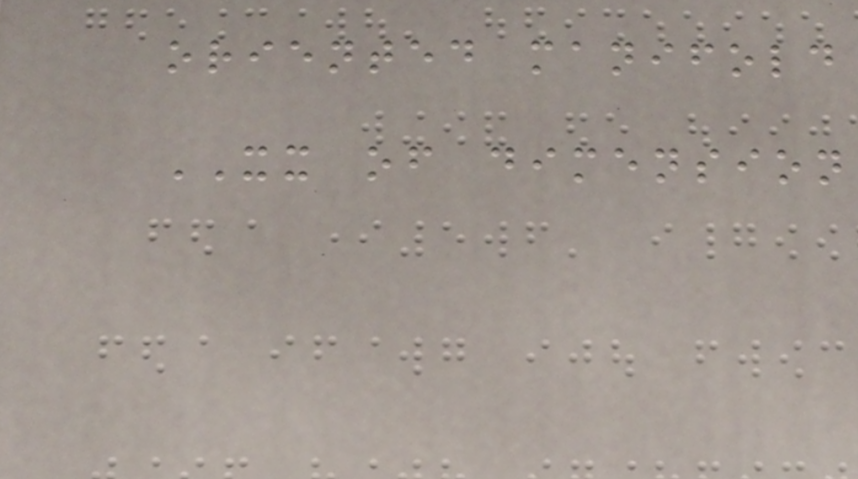oriented manifold
XX of dimension
